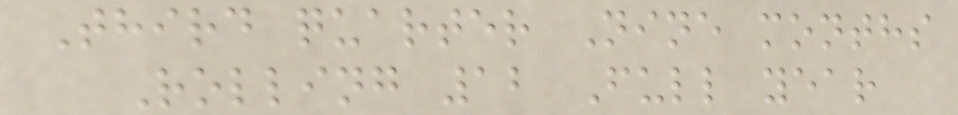Third quarter Nine months
Rolling 12 Full year
